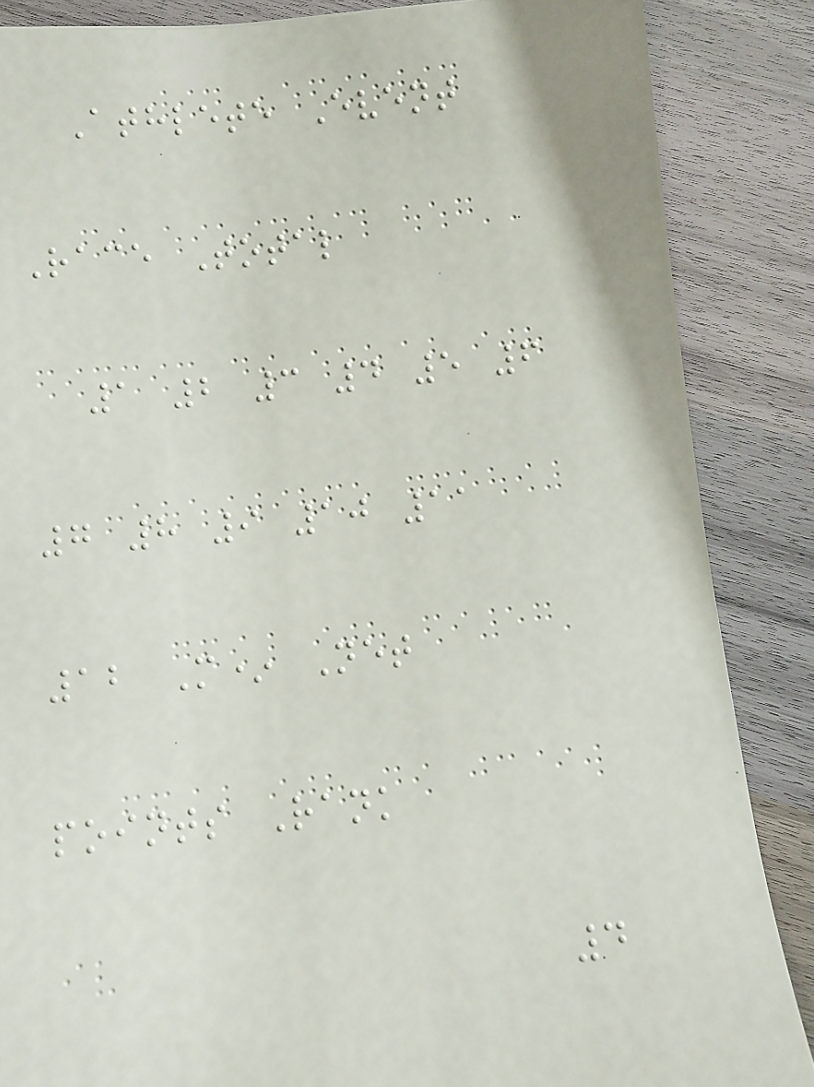Athlete Event
Race Total
1 2 3 4 5 6
7 8 9 10 11
12 M* Net
points Rank
4
